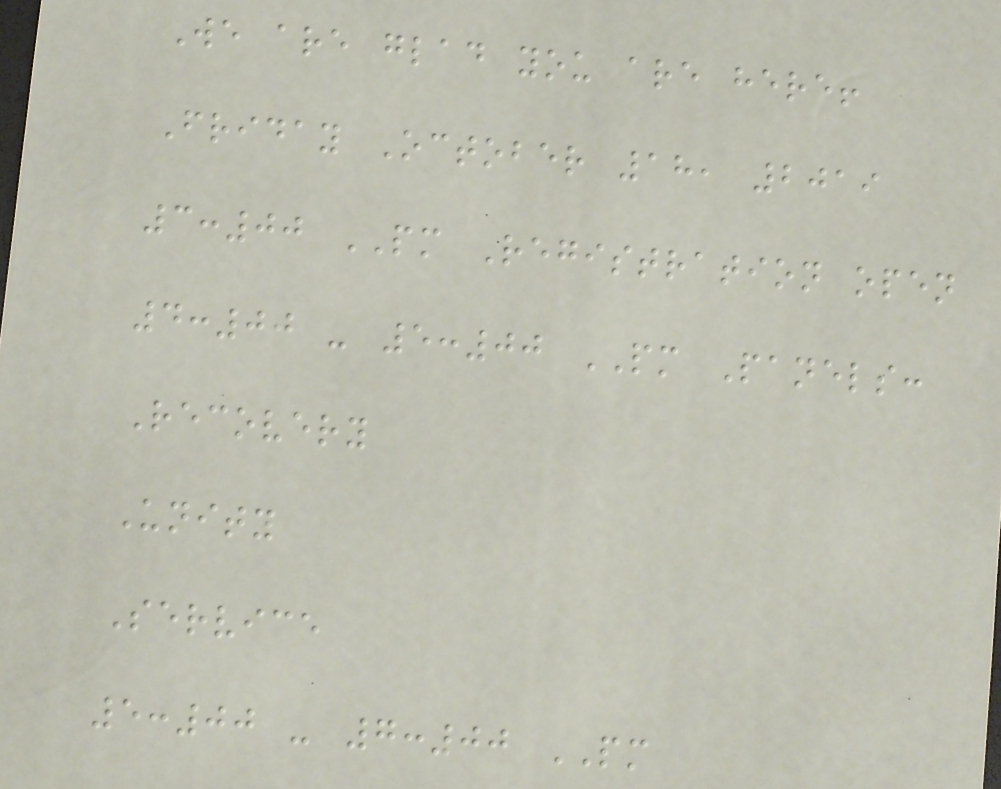We are glad you are here!
Friday October 18, 2019
3:00 PM Registration open
4:00 - 5:00 PM Panels:
Recovery
Unity
Service
5:00 - 7:00 PM
